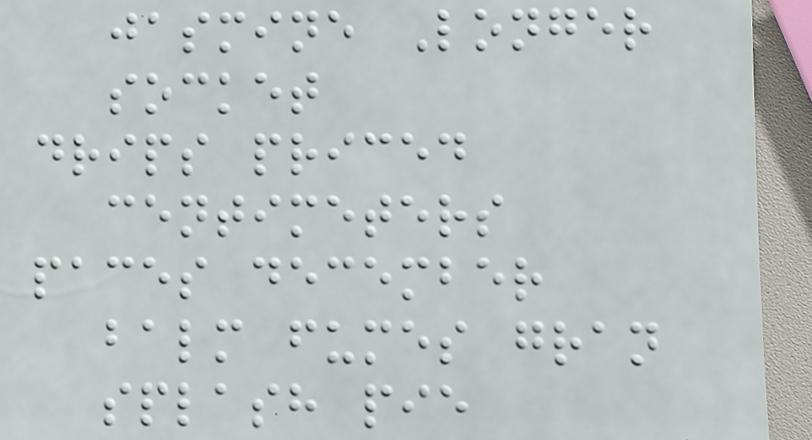jasmine Longer
socket
drips priced
centimeters
paces december
balm fumes gran
splash pie
